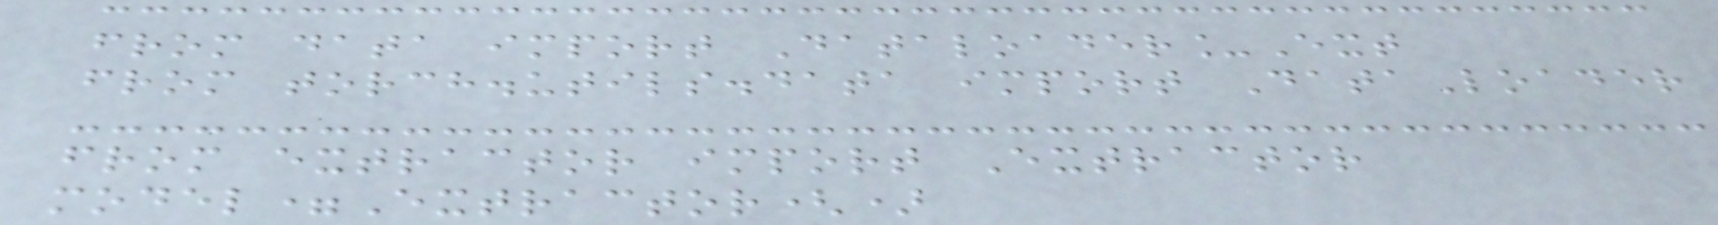from data import Dataloader_Ext
from torch.utils.data import DataLoader
from extractor import Extractor
model=Extractor()
